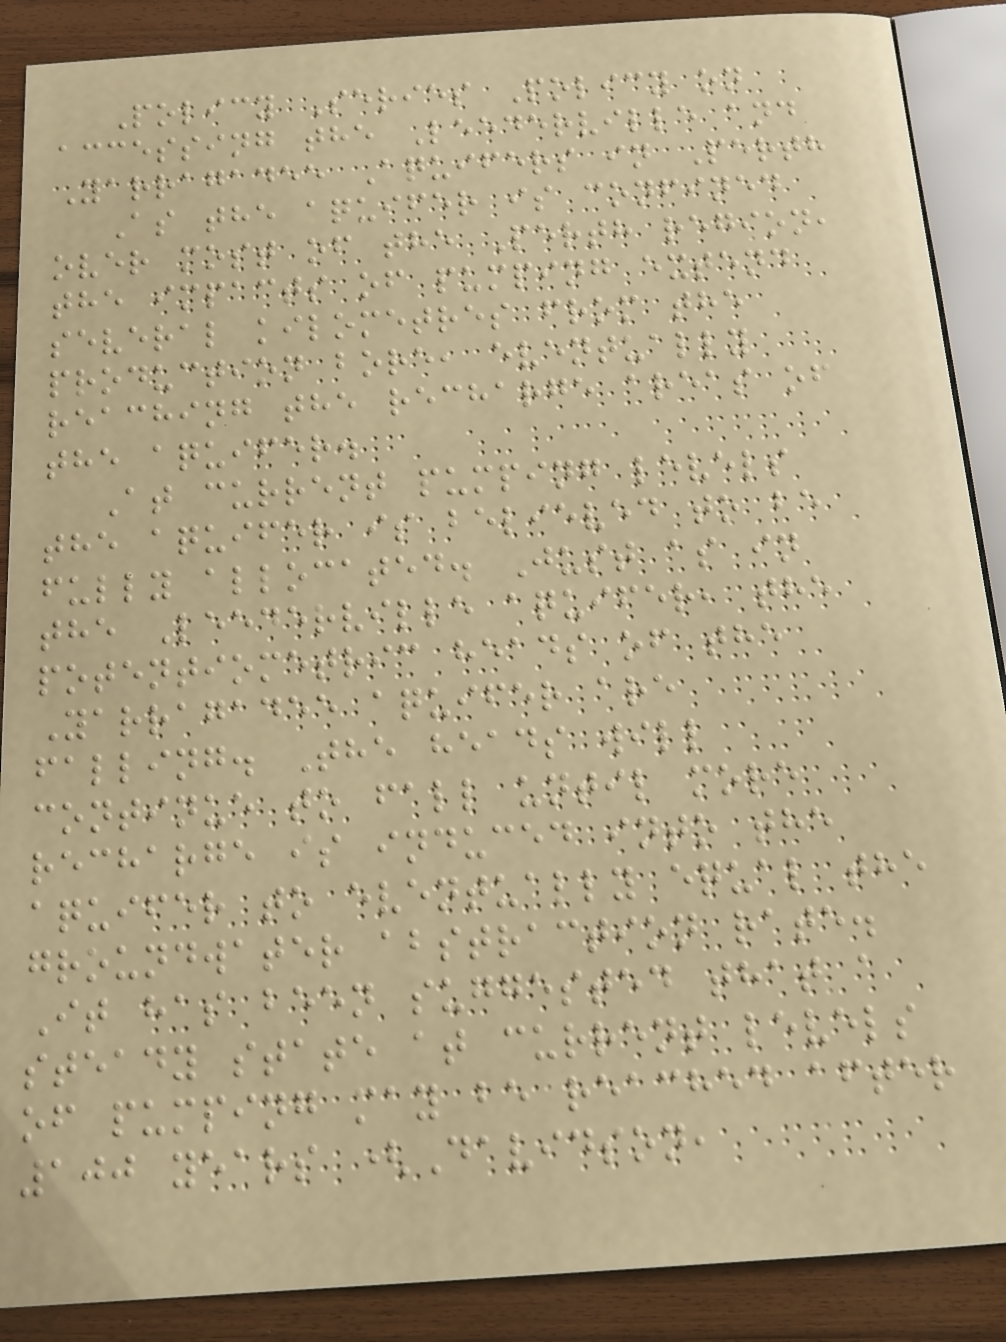Policy Series Policy on
accessing the Leederville and
Yarragadee Aquifers in Perth
As the aquifer is confined
over most of the Perth region,
the impacts of pumping extend
several kilometres from the
production bore, eventually
reaching the recharge areas of
the aquifer.
At current pumping levels
the aquifer is believed to be
fully allocated. Just as in
the Leederville aquifer, the
potentiometric heads of the
Yarragadee aquifer are
falling. The heads will
continue to fall until more
recharge is induced into the
aquifer to eventually equal the
groundwater abstraction rate.
It has been suggested that a
steady state at current levels
of pumping may be reached after
100 years (Davidson,
